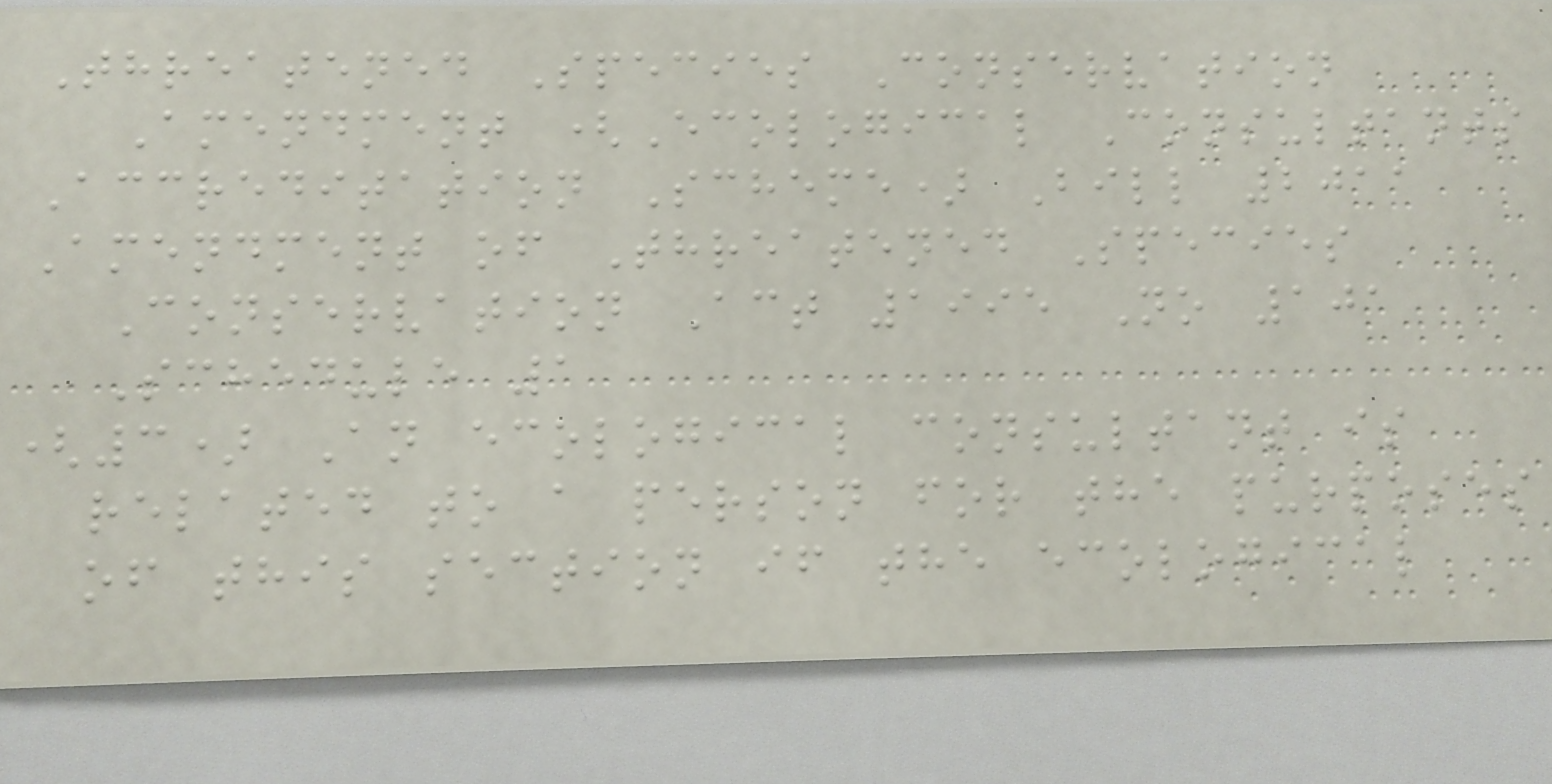Threatened Species Conservation
Amendment (Ecological Consultants
Accreditation Scheme) Bill 2011
Amendment of Threatened Species
Conservation Act 1995 No 101
Schedule 1
(3) An ecological consultant is
related to a person for the purposes
of this section if the ecological
